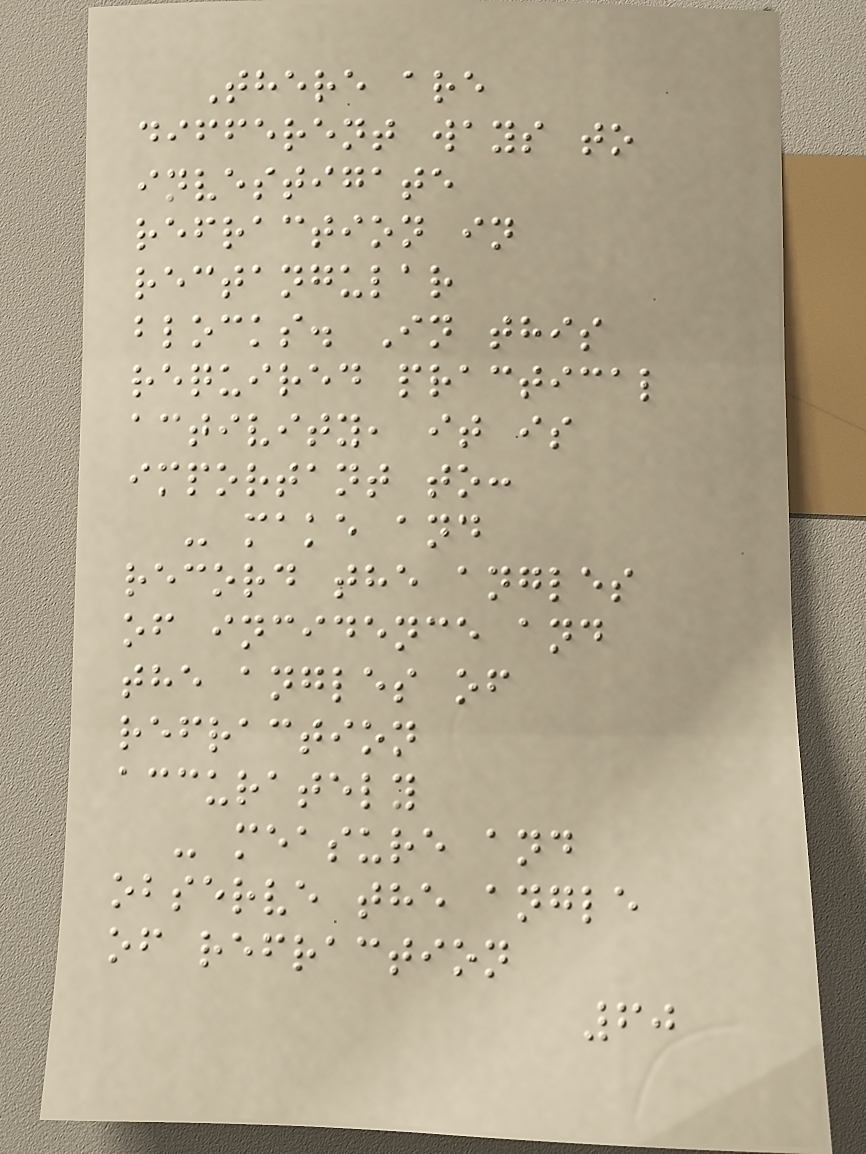There are
different ways to
investigate
refraction in
rectangular
blocks. In this
required practical
activity, it is
important to:
- make and
record the angles
of incidence and
the angles of
refraction
accurately
- measure and
observe the angle
of refraction
60
